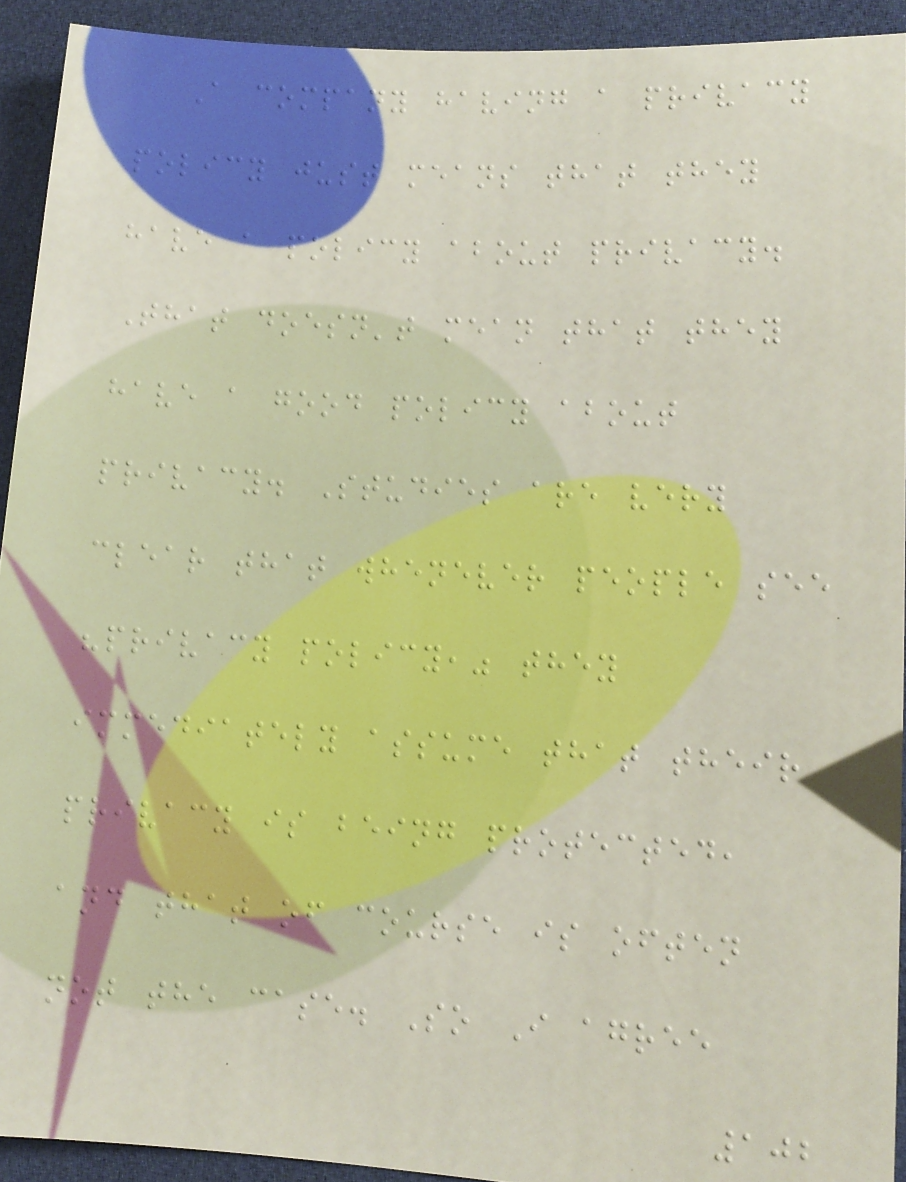A company having a privacy
policy just means that they
have a policy about privacy.
That doesn't mean that they
have a good policy about
privacy. Studies are very
clear that whenever people see
"privacy policy," they
immediately assume that their
privacy is being protected,
and that of course is often
not the case. So I agree
102
